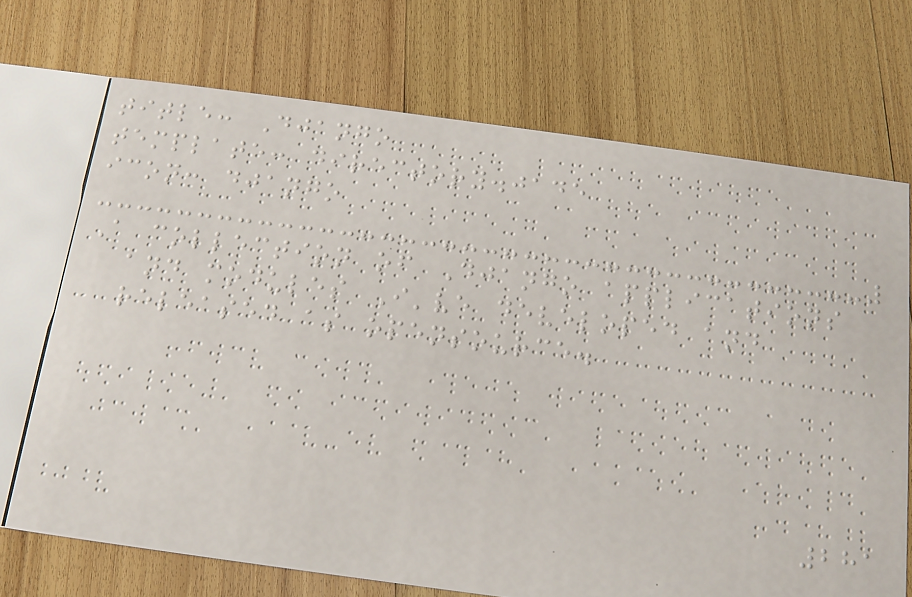title: Django
template: directory.jade
icon: django
A collection of Django applications
and modules I've developed and
released as opensource.
281
